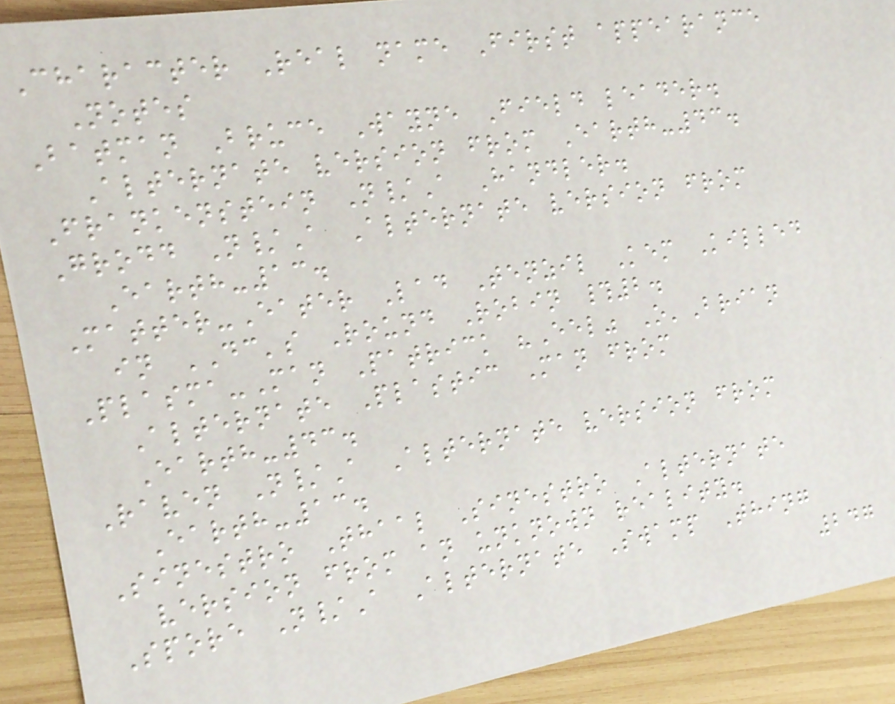Character Real name First appearance
Notes
Batman Bruce Wayne Field leader.
Alternate version from Earth-43.
Frankenstein N/A Handler.
Grodd N/A Alternate version from
Earth-13.
Matter-Eater Lad Tenzil Kem Killed
in DC's Round Robin #2.
Plasma-Man Patrick "Eel" O'Brian
Alternate Plastic Man from
Earth-43.
Raven N/A Alternate version from
Earth-13.
Sinestro Thaal Sinestro Alternate
version from an unknown reality.
Spore N/A Alternate Swamp Thing
247
